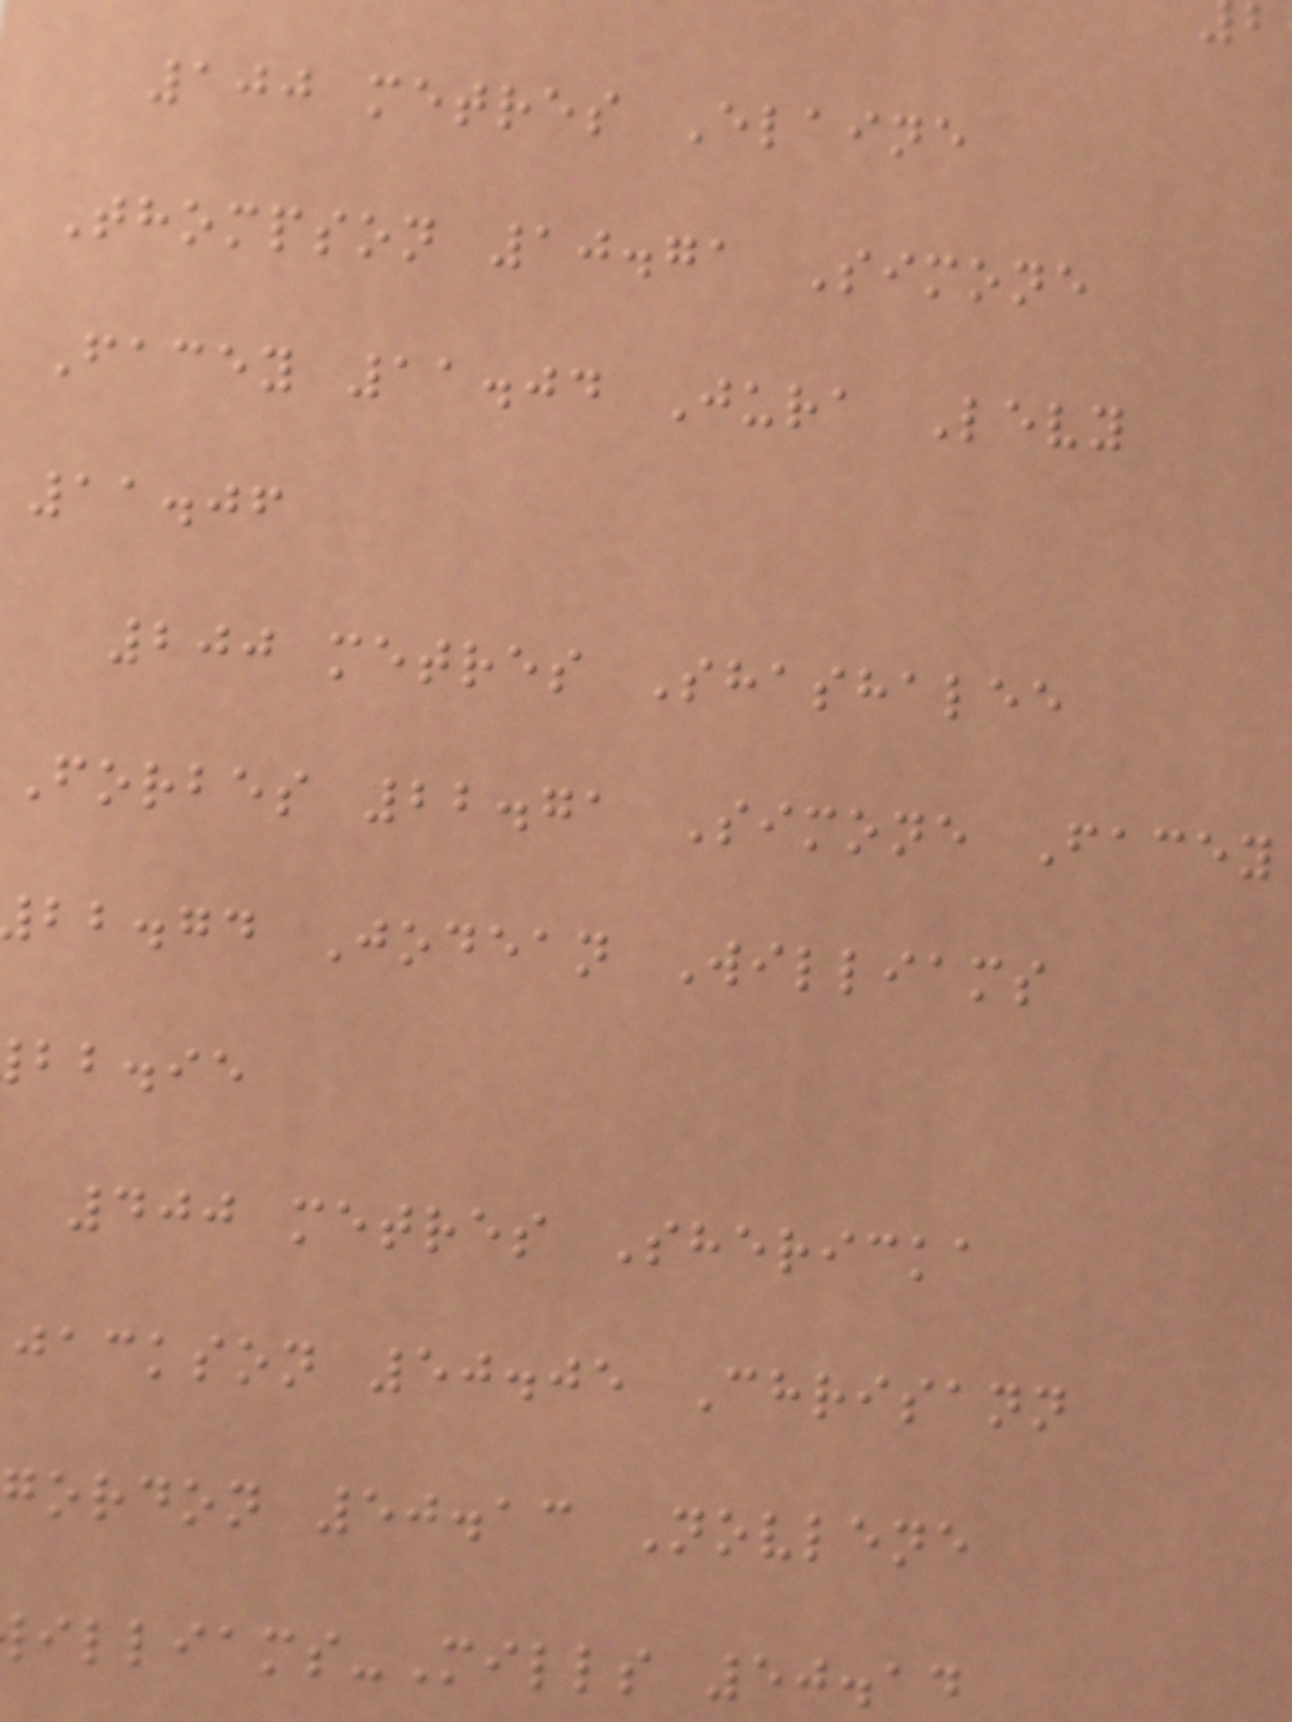100 metres Elaine
Thompson 10.71 Simone
Facey 11.04 Jura Levy
11.06
200 metres Shashalee
Forbes 22.71 Simone Facey
bb.gd Jodean Williams
bb.ie
400 metres Shericka
jackson 50.05 Chrisann
gordon 50.13 Novlene
illiams-Mills 50.14
